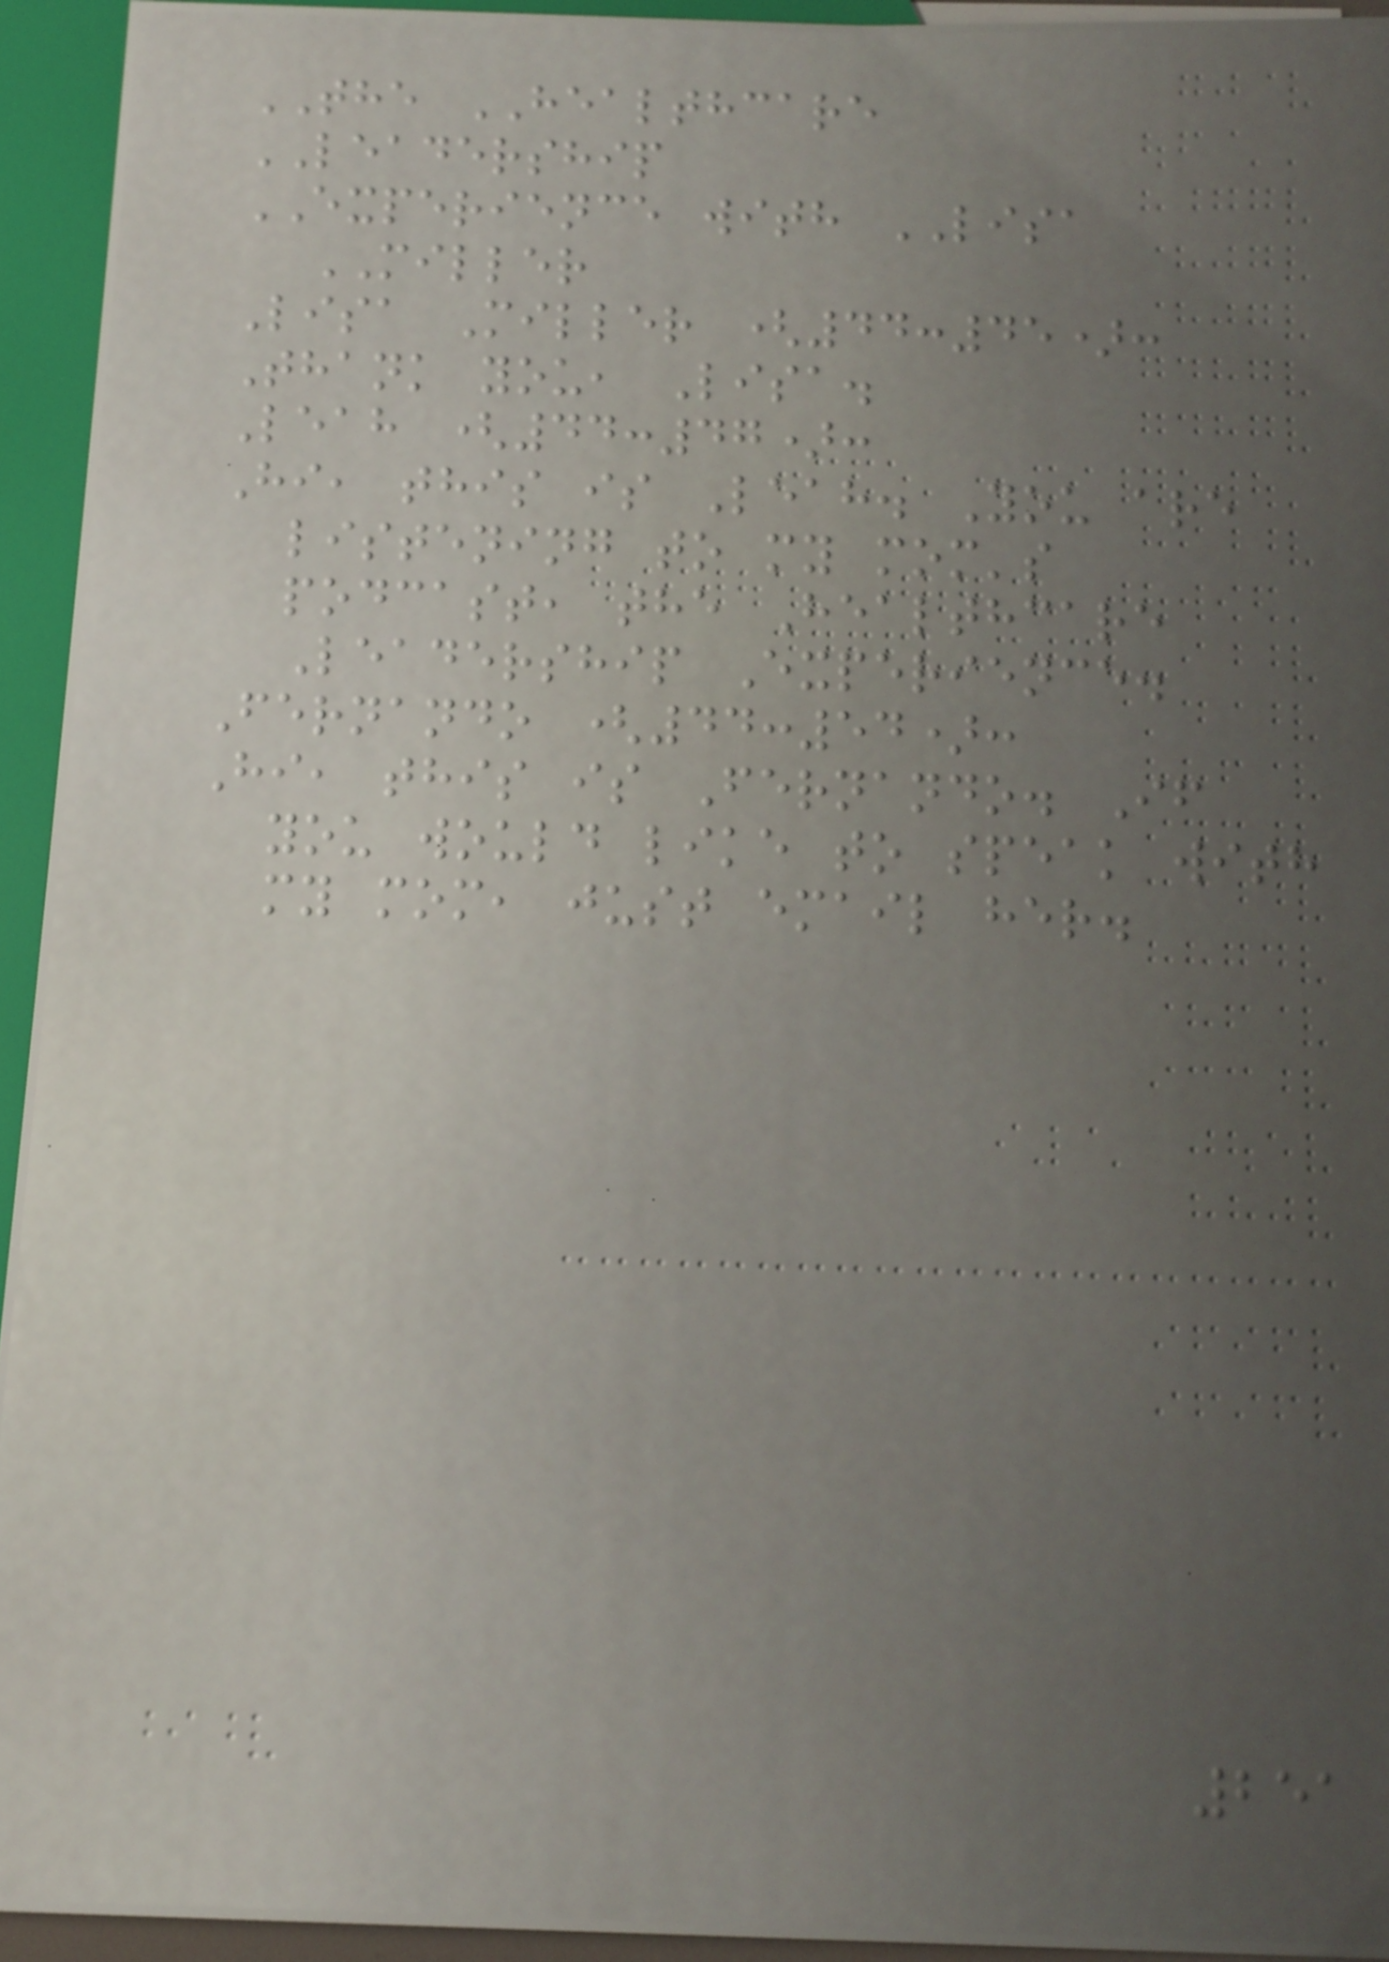THE HEALTHCARE
LEADERSHIP
EXPERIENCE with LISA
MILLER
Lisa Miller (44:45):
Thank you, Lisa.
Leah (44:47):
Hi, this is Leah. You are
listening to my mom's
podcast, the Healthcare
Leadership Experience.
Fernando (44:54):
Hi, this is Fernando. If
you would like to speak with
my mom, just email her.
251
